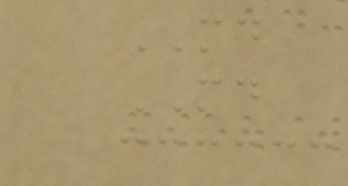MD
MD
